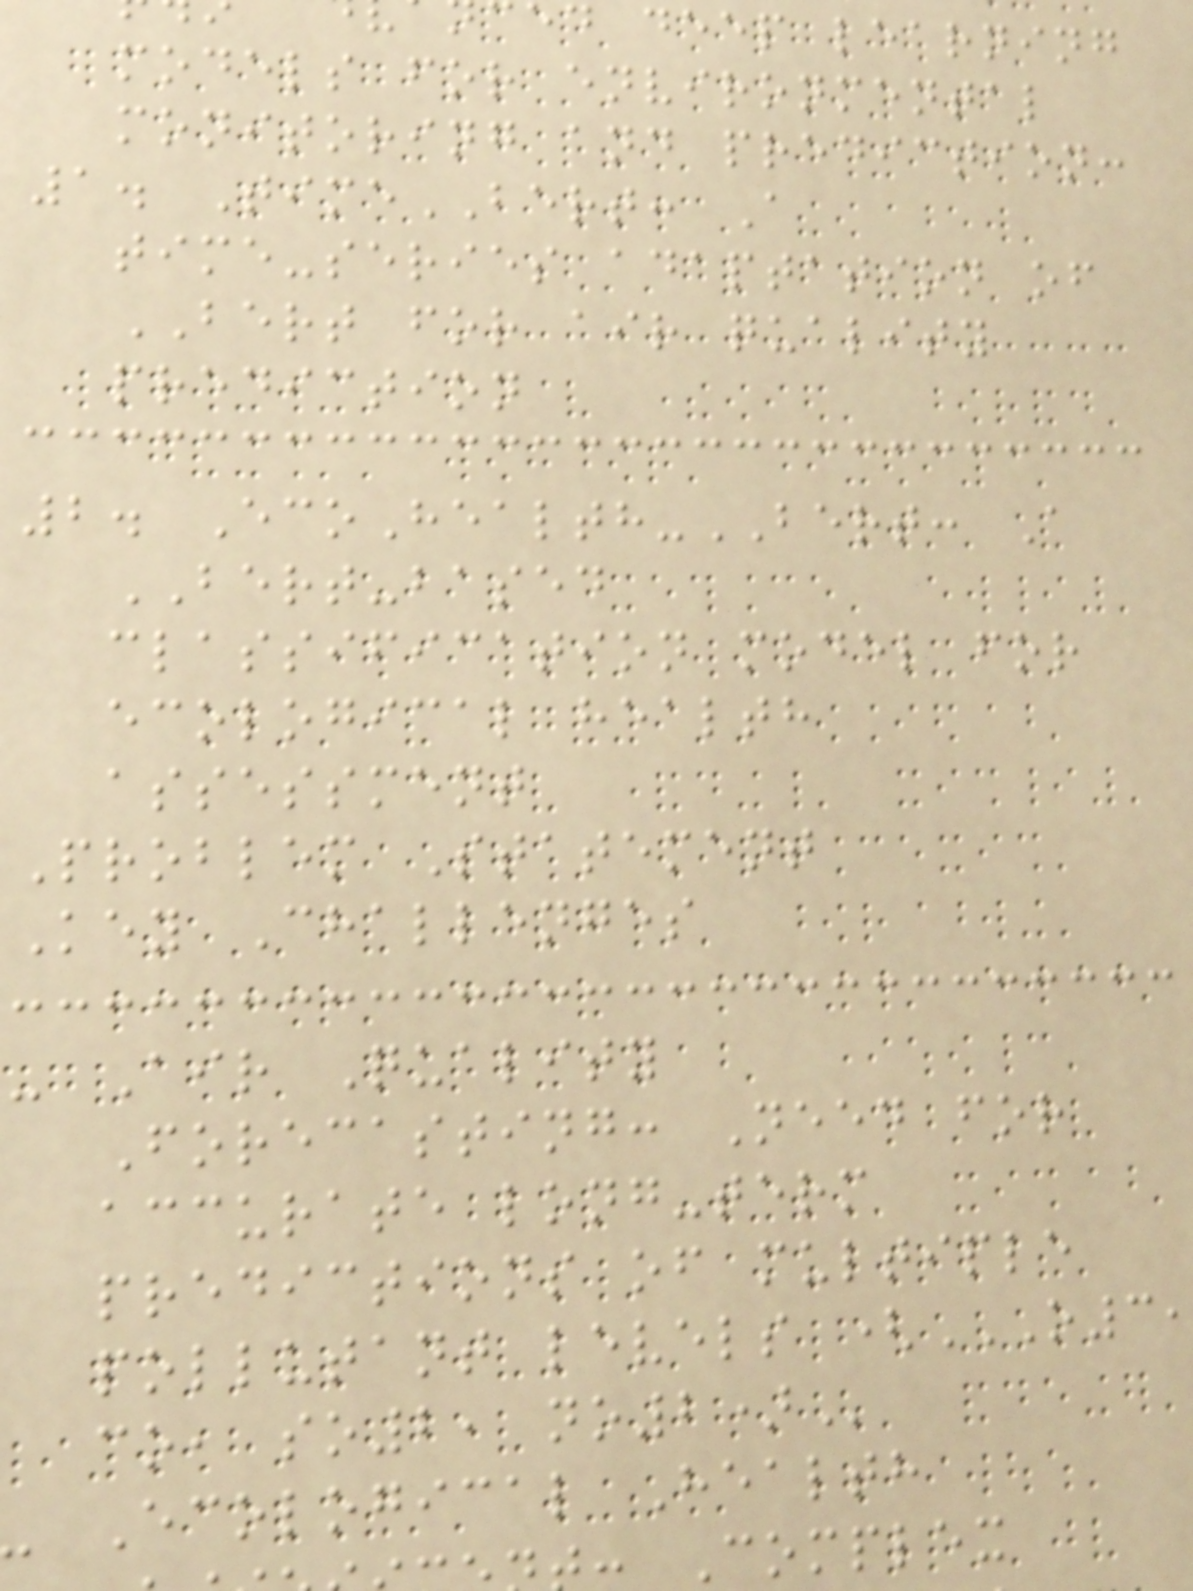d deep learning
models for environmental
monitoring and prediction:
1. TimeBERT: A
time-series adaptation of
BERT for air quality
prediction
2. EcoHealth-BERT: A
BERT-based
classification model for
ecological health
assessment
Problem Statement
Key Challenges
- Air Quality
Forecasting: Need for
accurate long-term
predictions of multiple
pollutant levels (
co, so2,
Ecological Health
Complex
